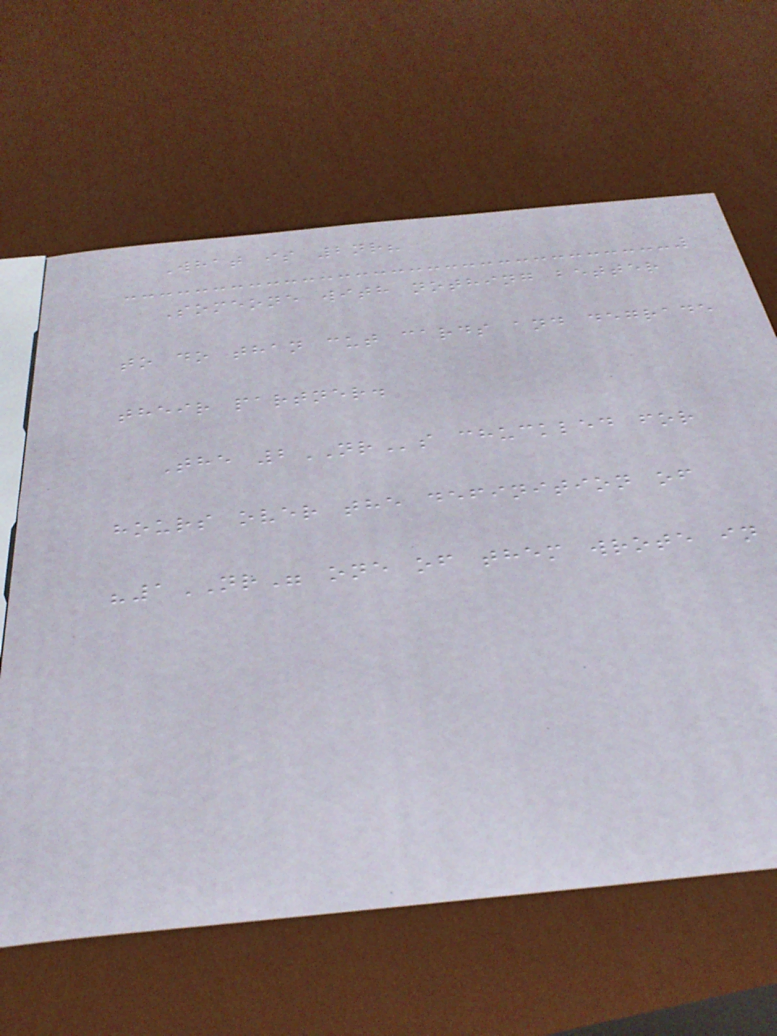What is 2nr?
Someone with nothing better
to do than cut cards and degrade
their partner.
The 2NRs chuckled for
hours over the definition of
"1NR" one of them wrote in
